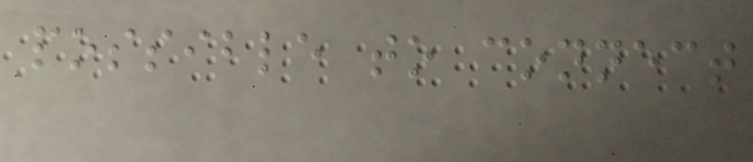possible to connect
